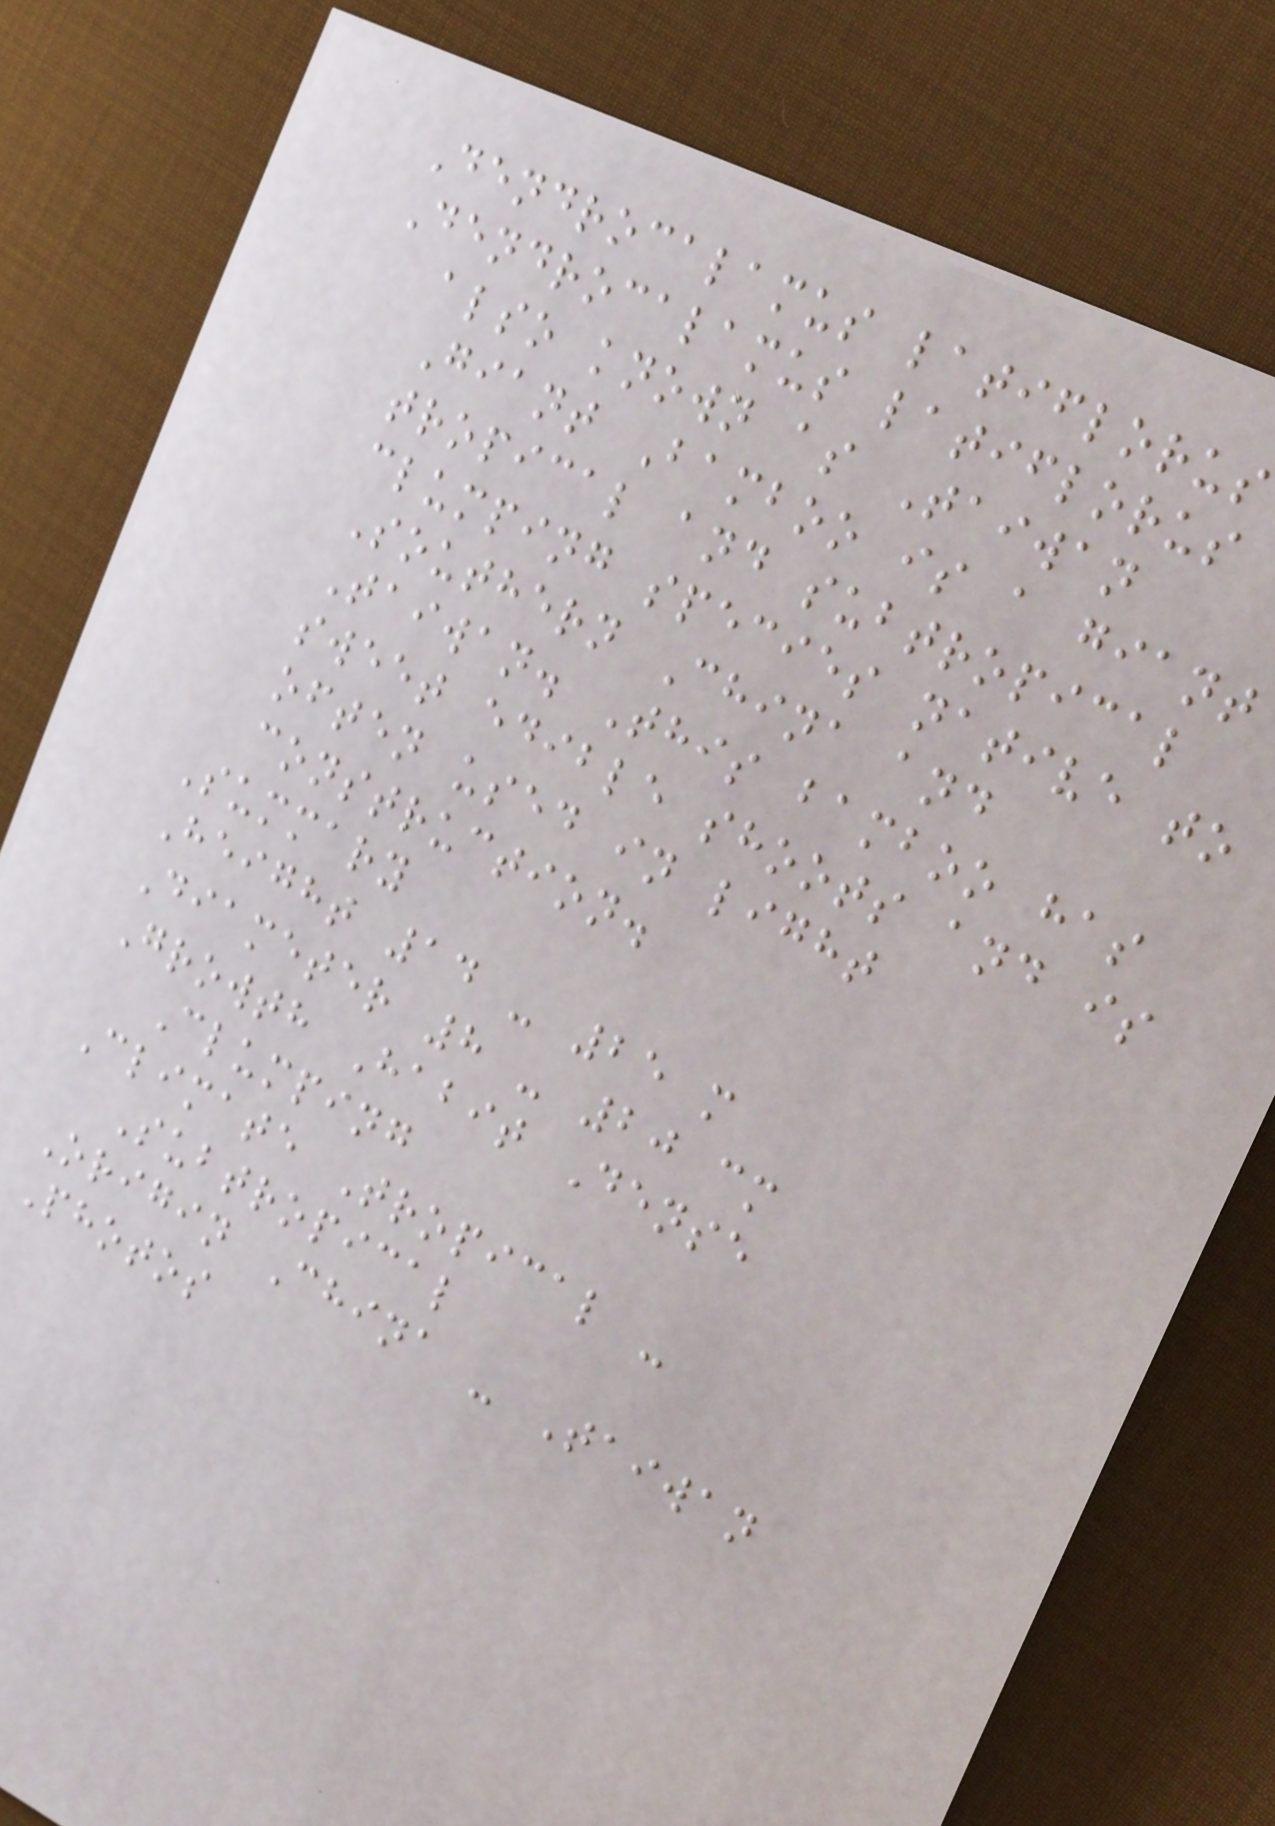Dendrocalamus latiflorus
Dendrocalamus latiflorus
also known as Taiwan
Giant Bamboo is a giant
tropical and subtropical
clumping species native to
Southern China and
Taiwan. This bamboo has
sweet edible shoots and is
often used in light
construction.
Summary
Height 14 - 25 m
Diameter 8 - 20 cm
Growth Habit Dense
Clumping
Climate Tropical -
Subtropical
Origin China - Taiwan
Photos
